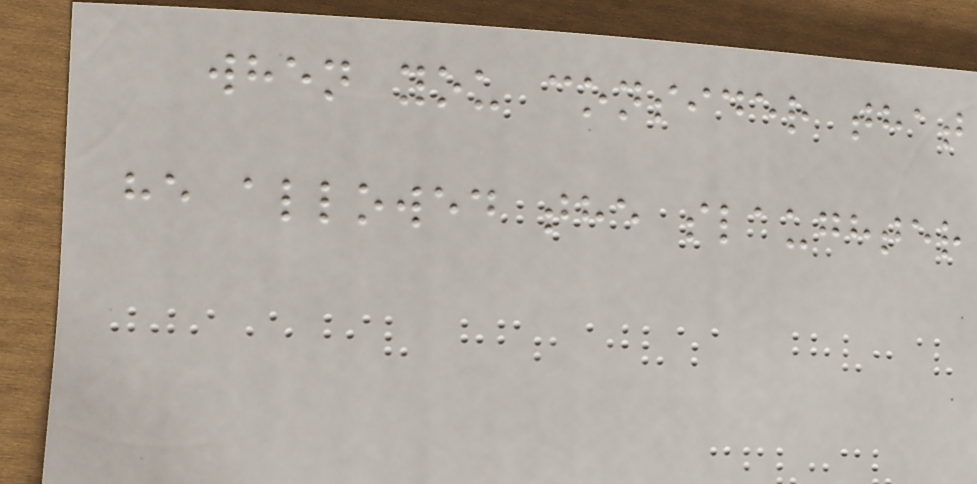when you consider that
he allowed the slaughter
